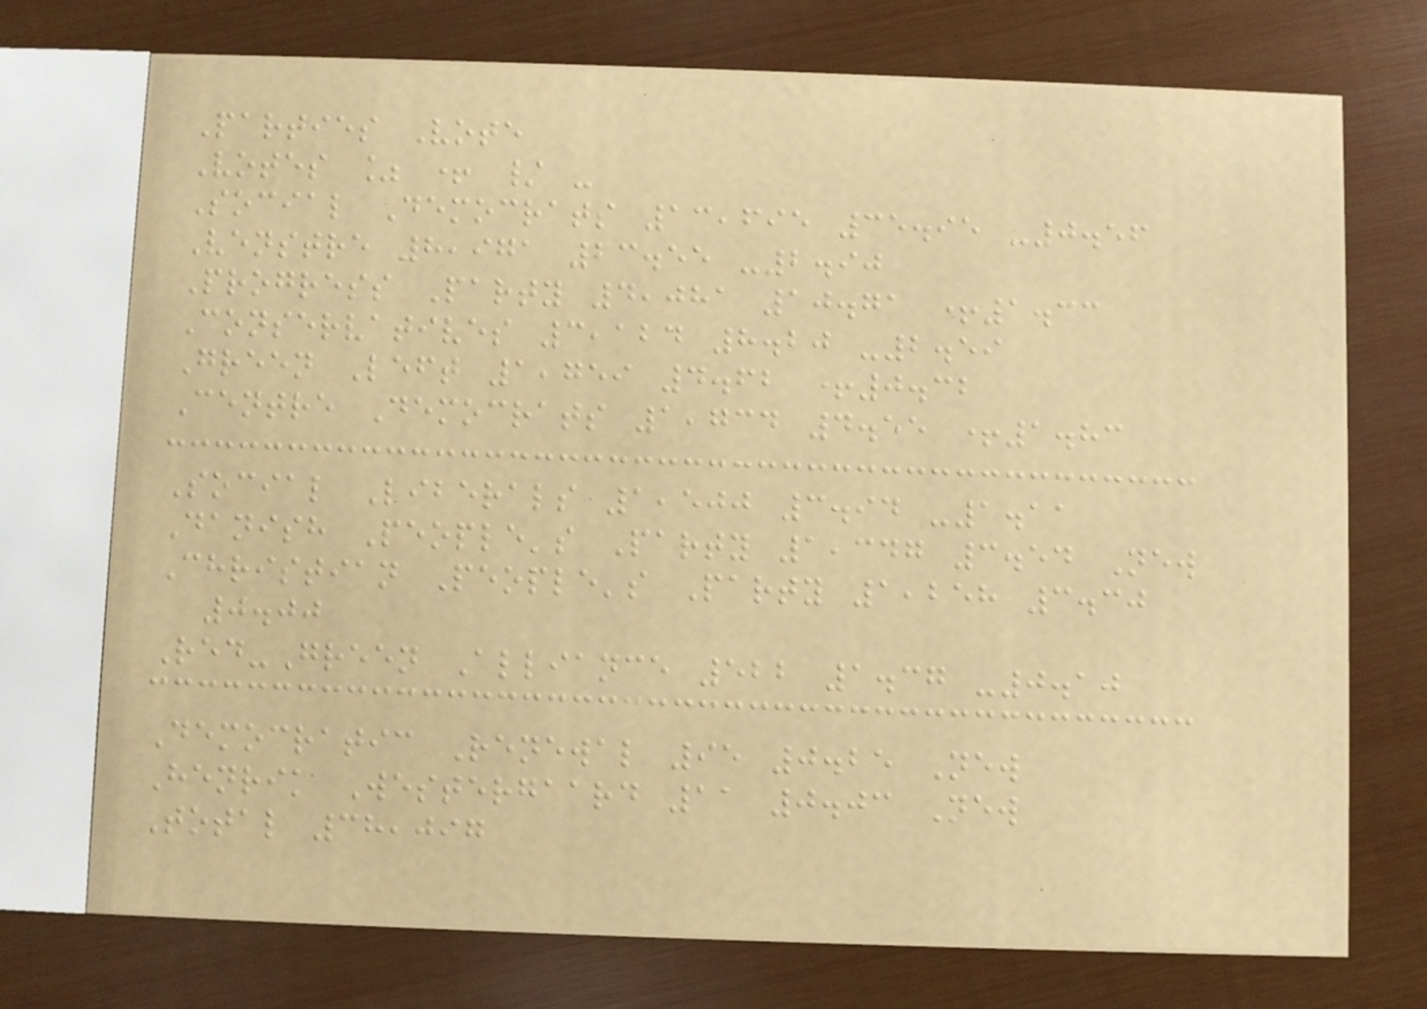Parties Vote
Votes % + / -
Social Democrats 13,695 35.95 -0.56
Venstre 8,971 23.55 -2.90
Progress Party 4,081 10.71 +1.33
Conservatives 3,124 8.20 -2.59
Green Left 1,759 4.62 +0.32
Centre Democrats 1,734 4.55 +1.83
Social Liberals 1,500 3.94 -1.11
Danish People's Party 1,347 3.54 New
Christian People's Party 1,258 3.30
0.00
Red-Green Alliance 522 1.37 -0.10
Democratic Renewal 95 0.25 New
Henrik Westergaard 11 0.03 New
Total 38,097
